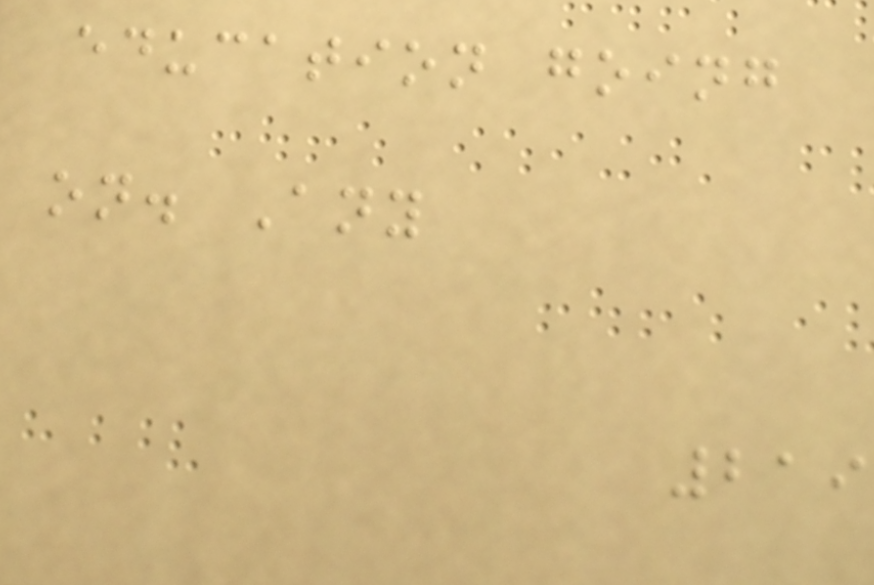education going
on. Any
219
